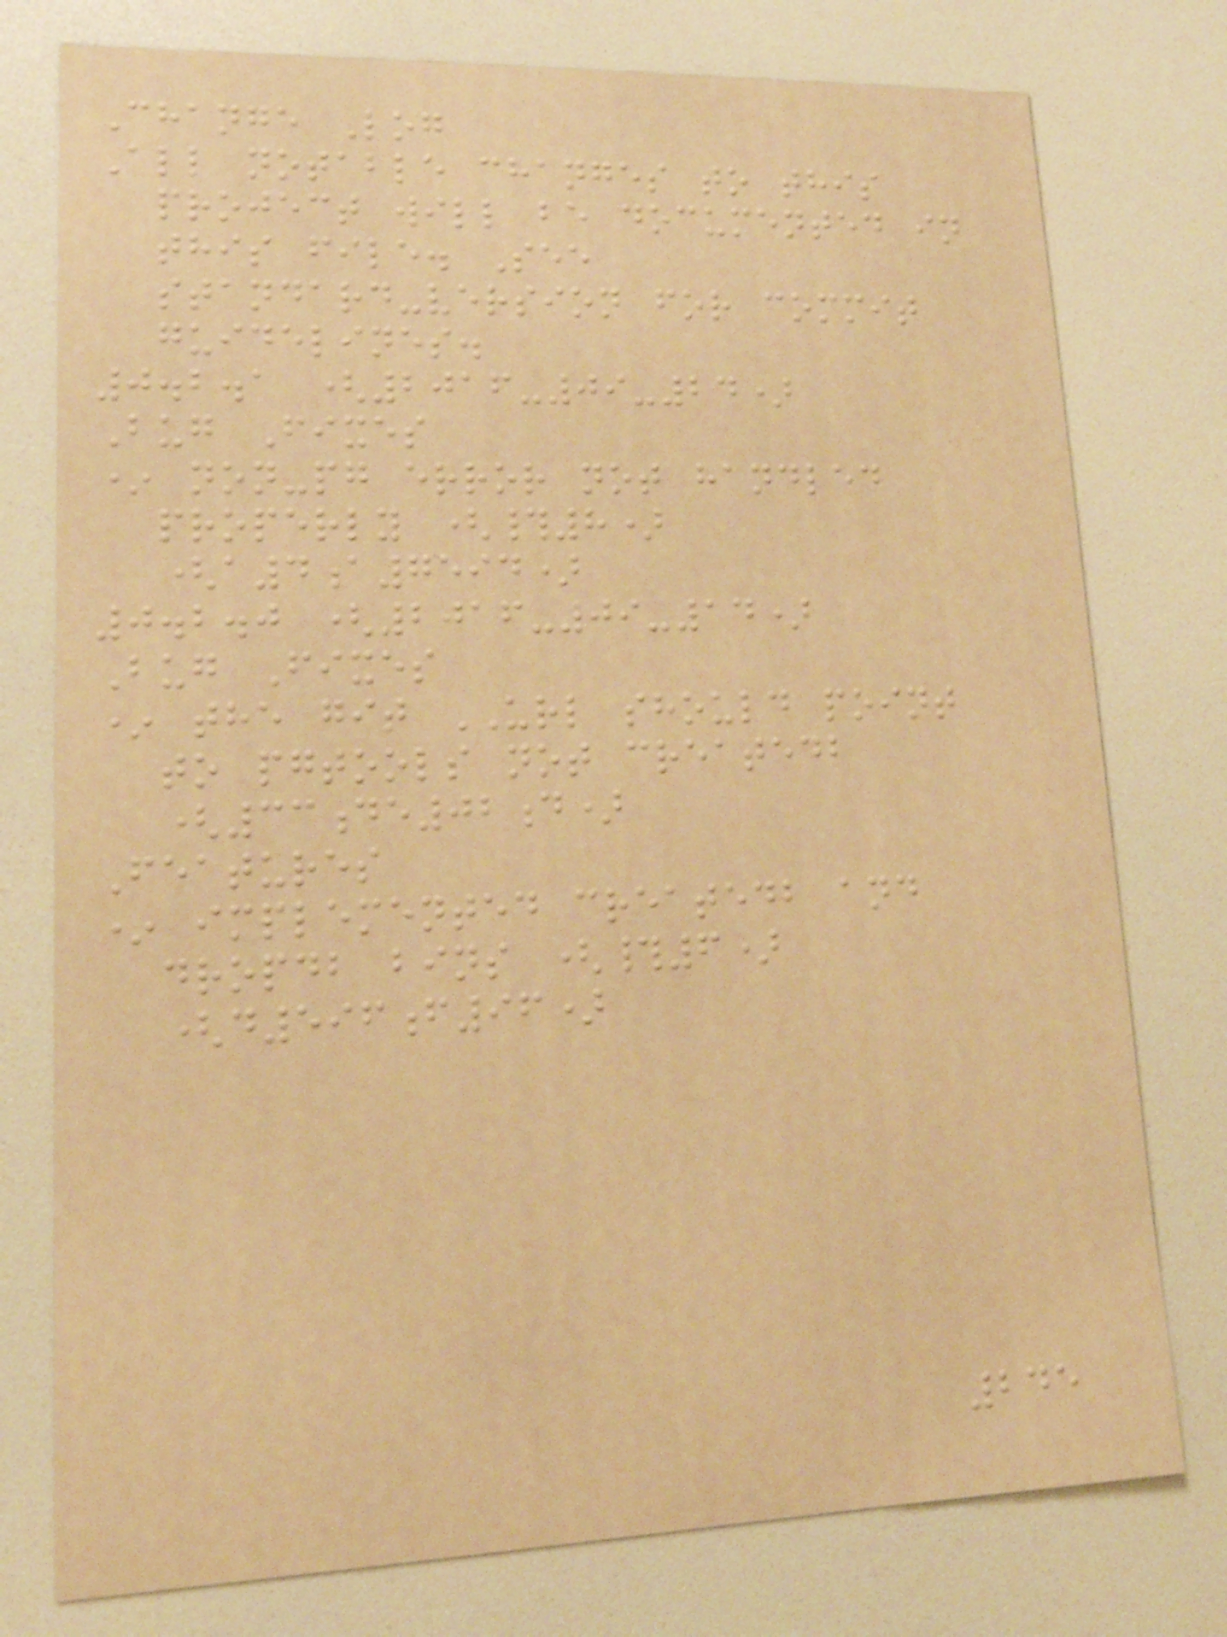Change Log
All notable changes to this
project will be documented in
this file. See
standard-version for commit
guidelines.
0.2.1 (2016-09-24)
Bug Fixes
* non-pg error not handled
properly (#8)
(a4a7594)
0.2.0 (2016-09-14)
Bug Fixes
* the git URL should point
to pgtools not createdb
(33de02d)
Features
* implemented createdb and
dropdb bins (#6)
(d596f96)
245
